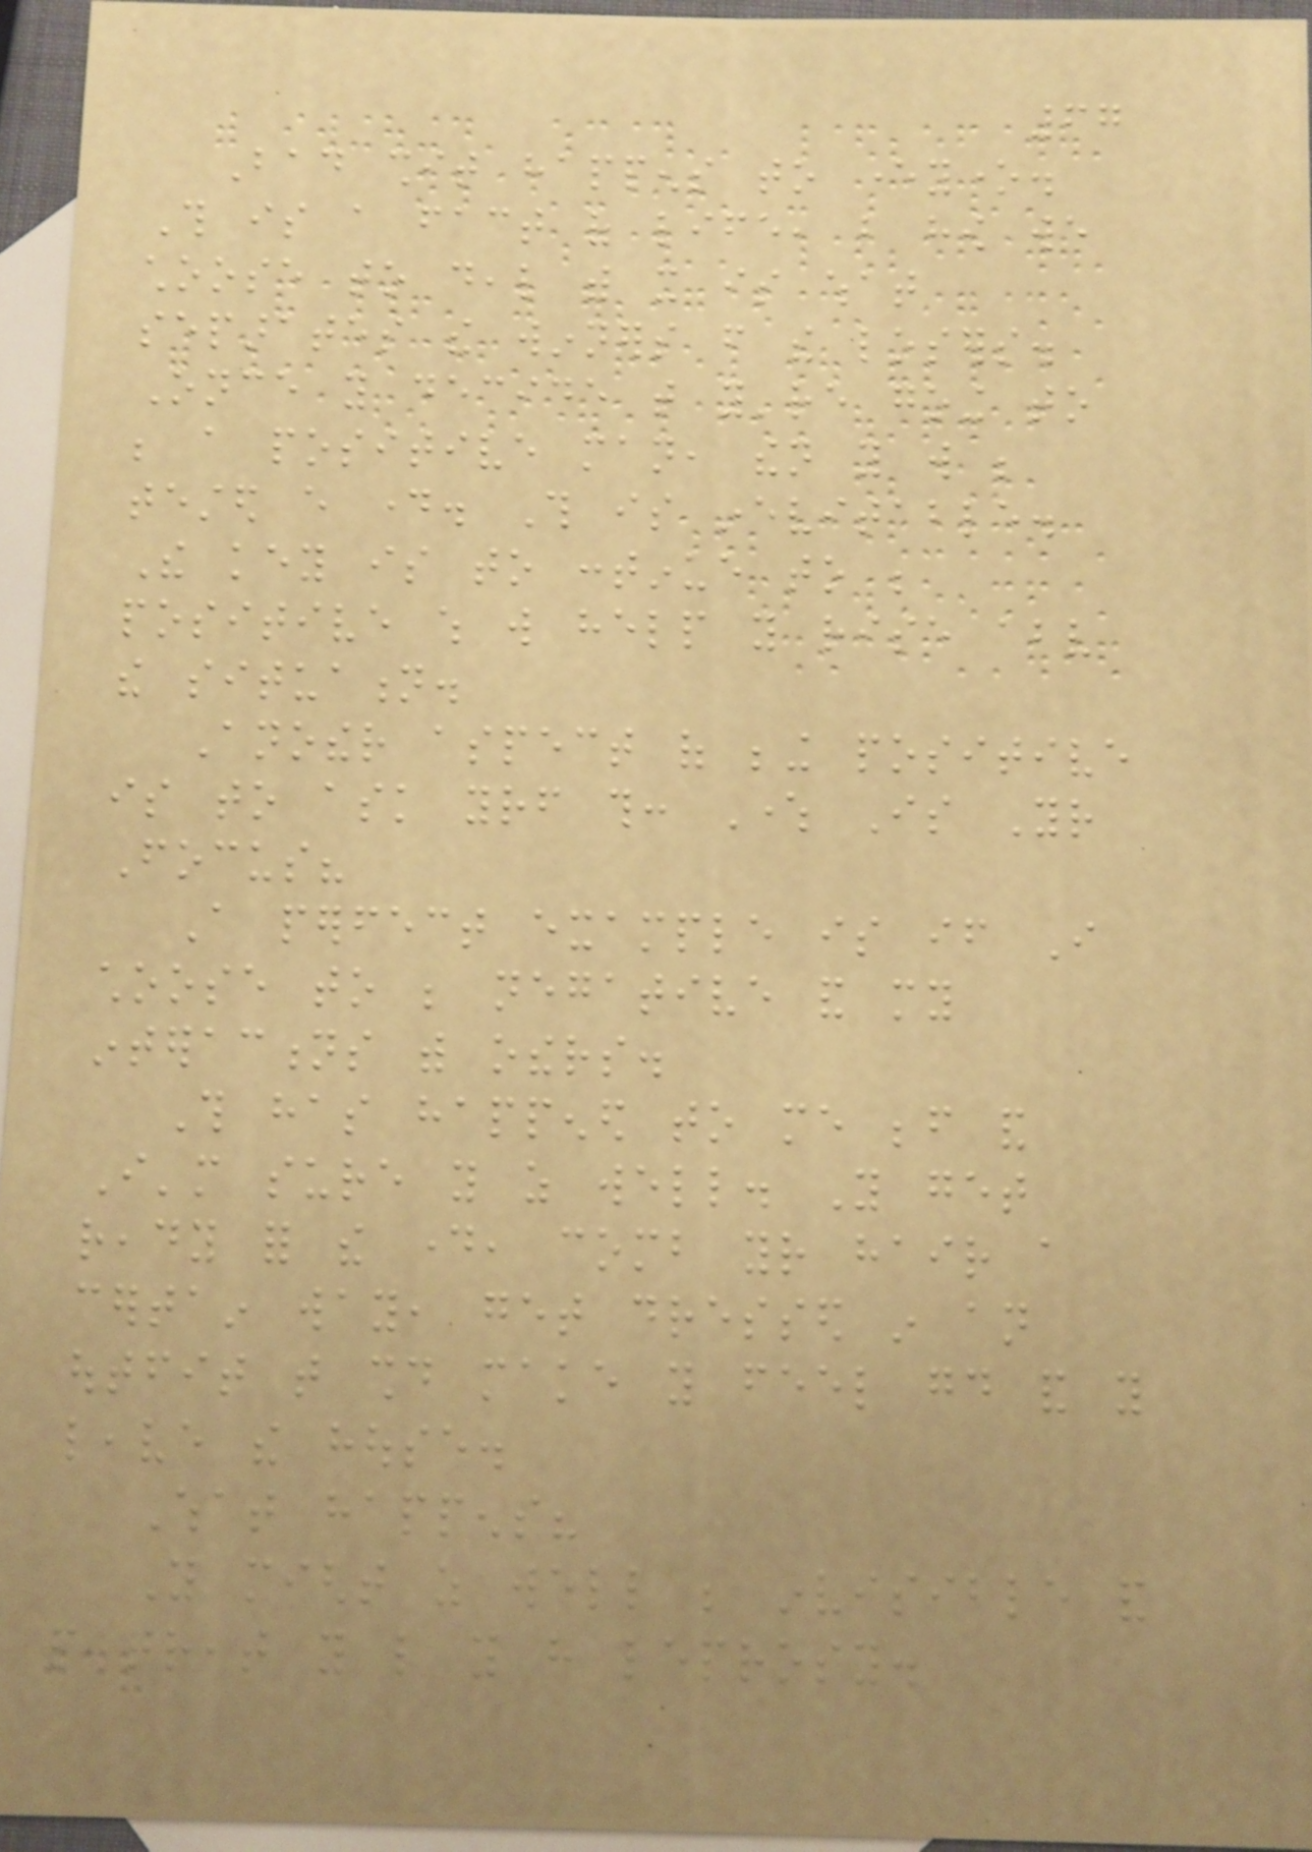67
Bad shit happens to everyone.
This is a fact of life, but how we
choose to deal with it is what
separates the winners from the losers.
Once you decide that you're going to
be a positive man, then you will be
tested every day. This is inevitable.
The key is to continue to be
positive which will help you rise above
the situation.
Another aspect of being positive
is to ask yourself this: Where Is Your
Focus?
A perfect example is if I
choose to be negative and my
interactions with others.
This has happened to me before and
I'm sure you as well. You get
ready for the day, comb your hair a
certain way, get dressed in an
outfit that should make you feel good and you
leave the house.
What happens?
You might as well be invisible and
people treat you like you have leprosy.
